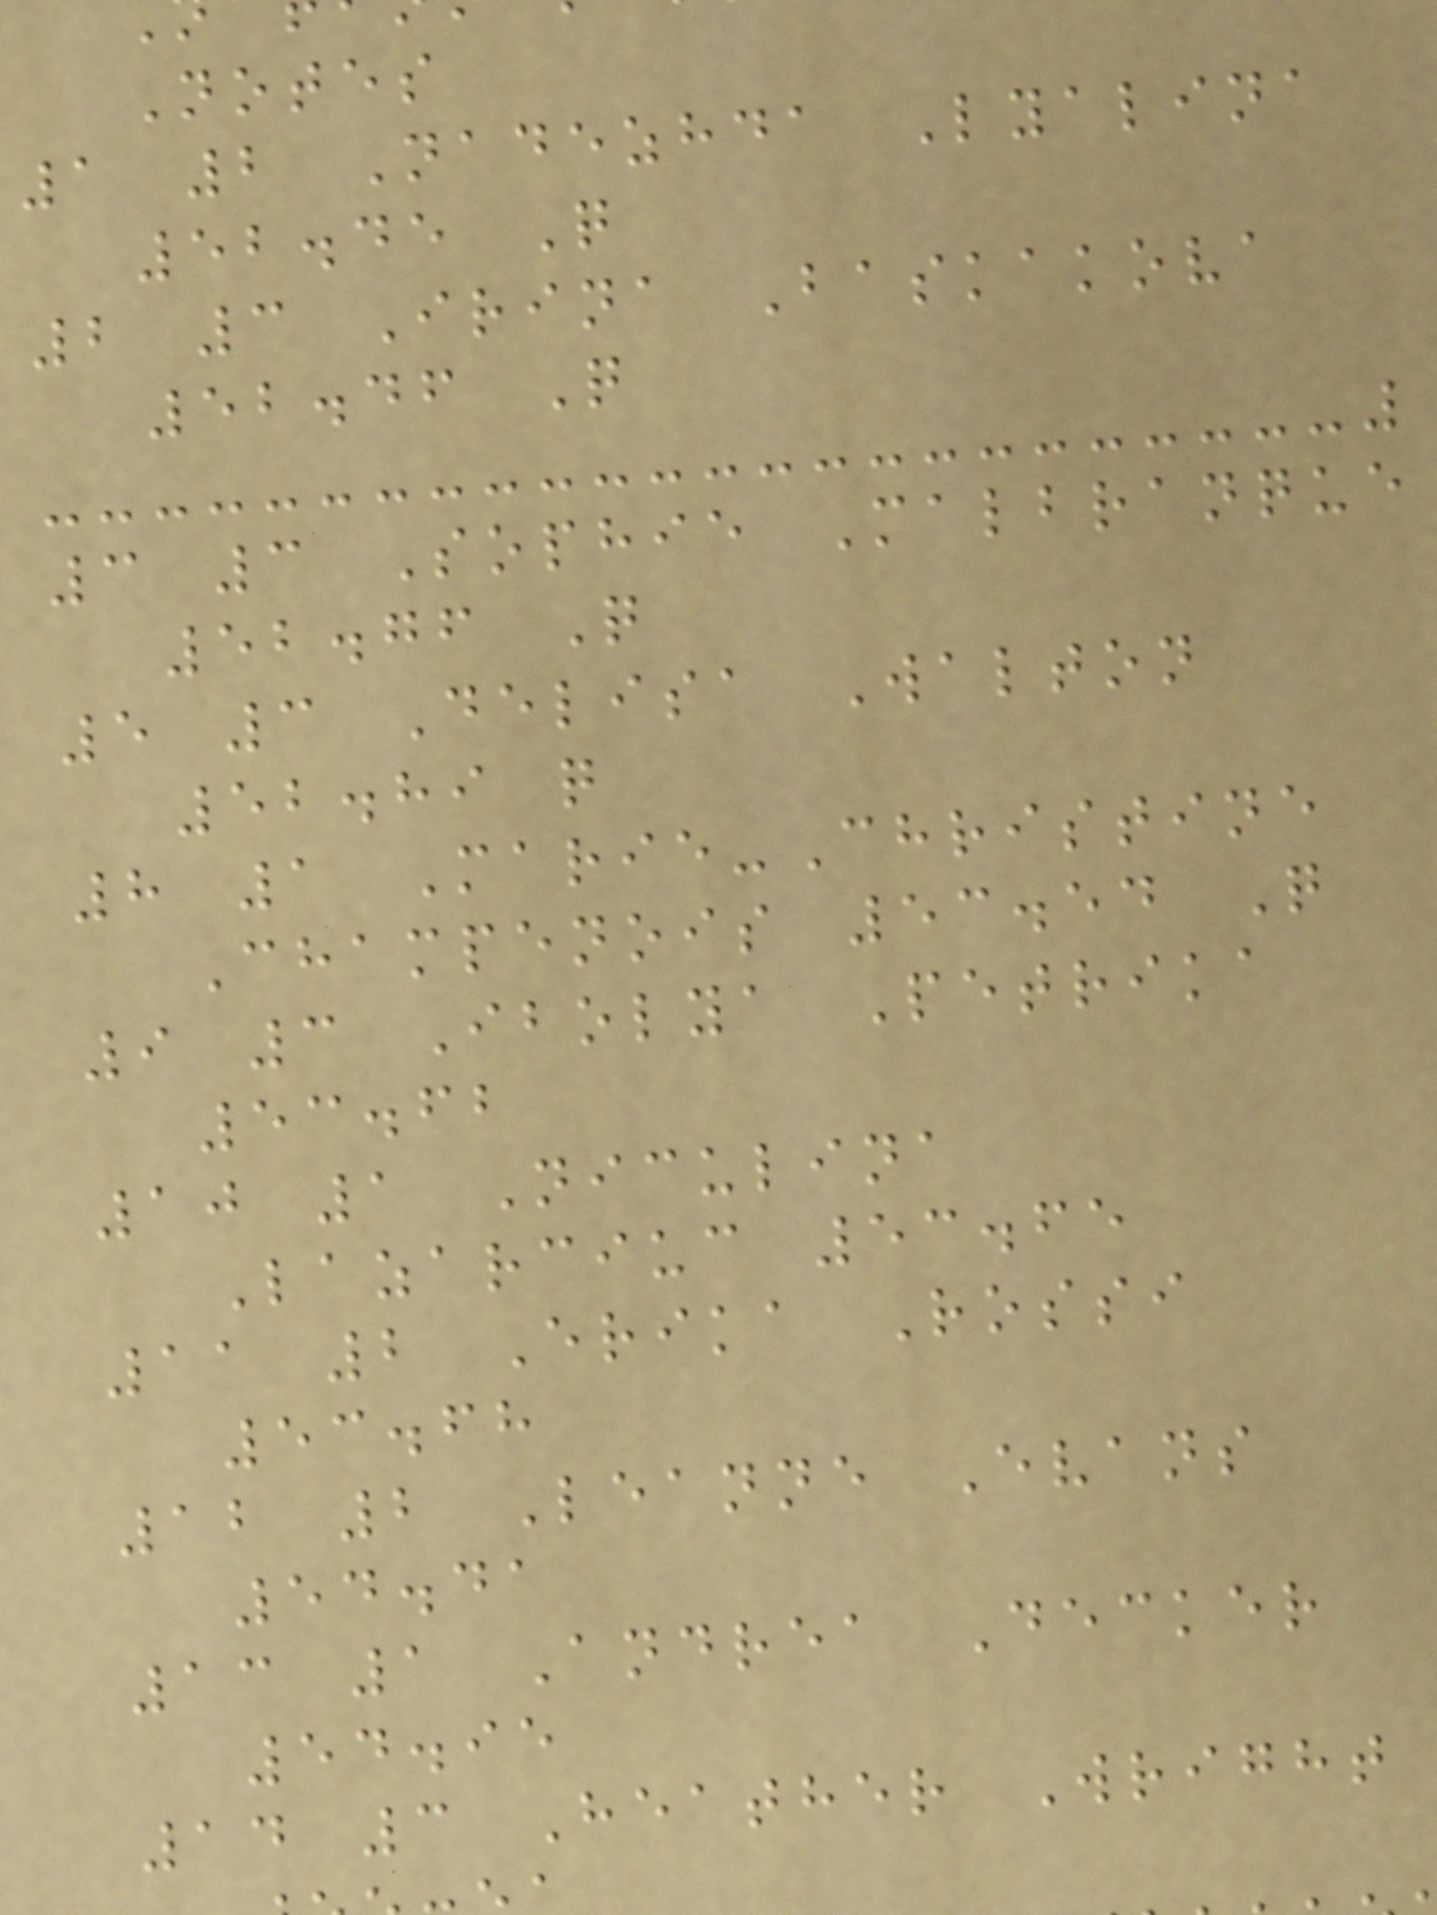Notes
1 2 Nadezhda Lyalina
52.45 Q
2 3 Irina Baskakova
52.46 Q
3 3 Sophie Malbranque
52.76 Q
5 3 Delisa Walton
52.89 q
8 1 Marie-Christine
Champenois 53.54 Q
9 3 Ibolya Petrika
53.62
10 1 Niculina
Lazarciuc 53.65
11 2 Erika Rossi
53.68
12 2 Leanne Evans
54.41
13 1 Andrea Decker
54.95
14 3 Heather Wright
